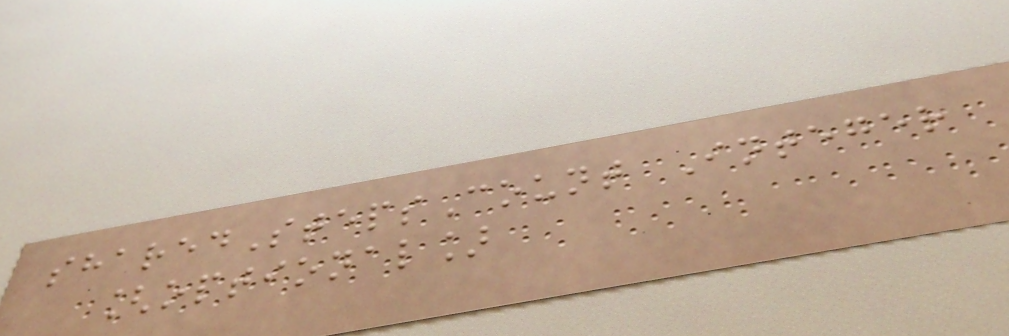sharedStepsCount Integer
[optional]
